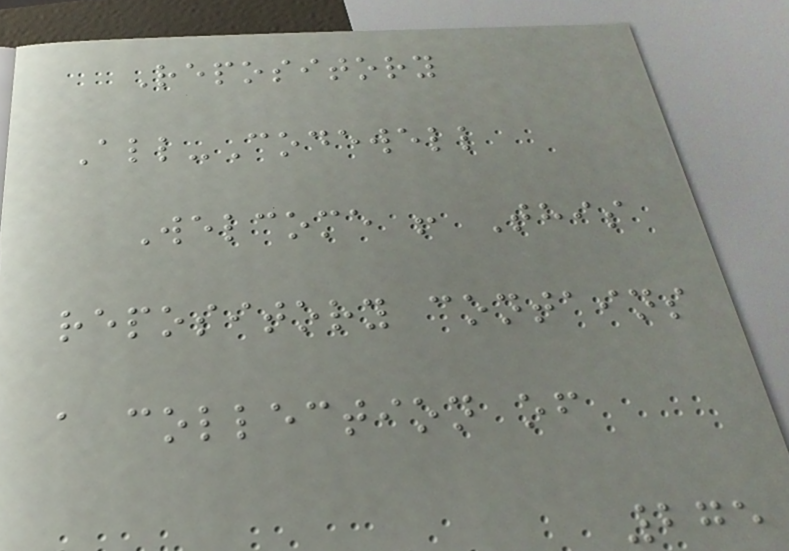Repository
All-Codewell
Welcome ! This
repository contains
a collection of
275
